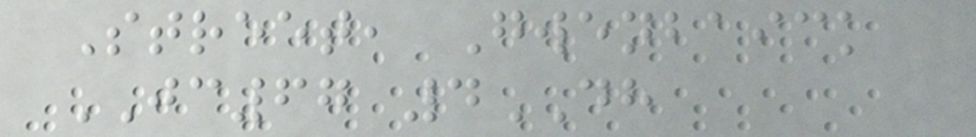Street, Gwenbaick
JC67 4DH
